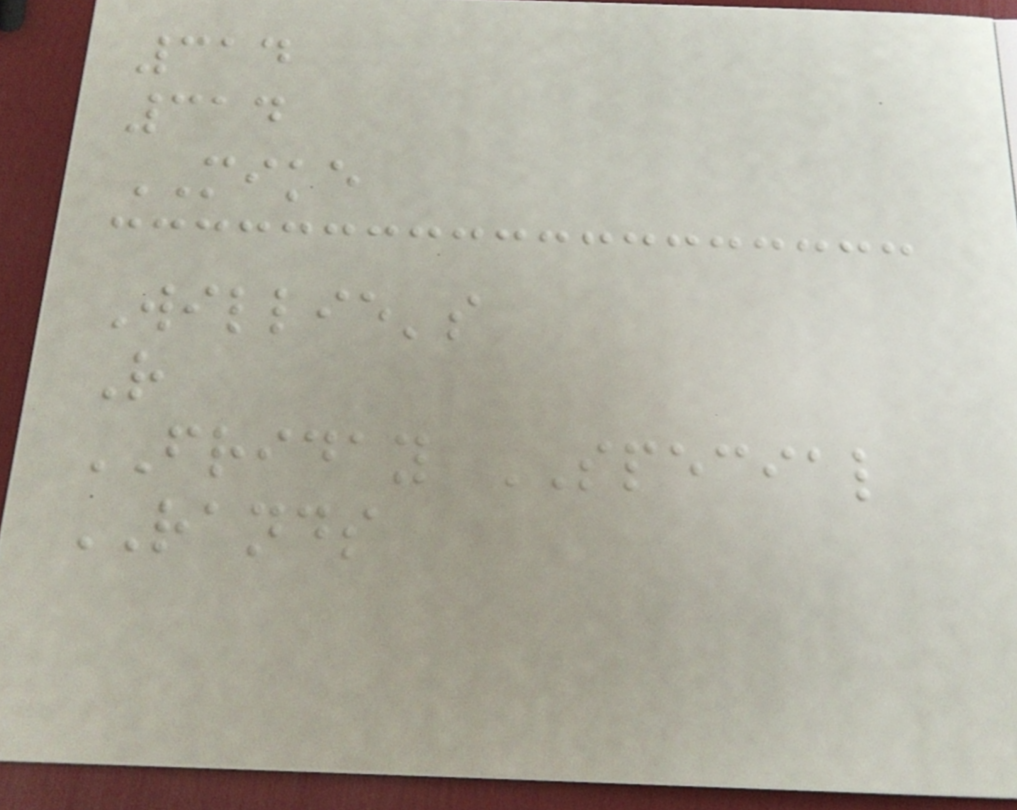314
314
MIKE
Willie's
R
FRIDAY SPECIAL
RANDS
